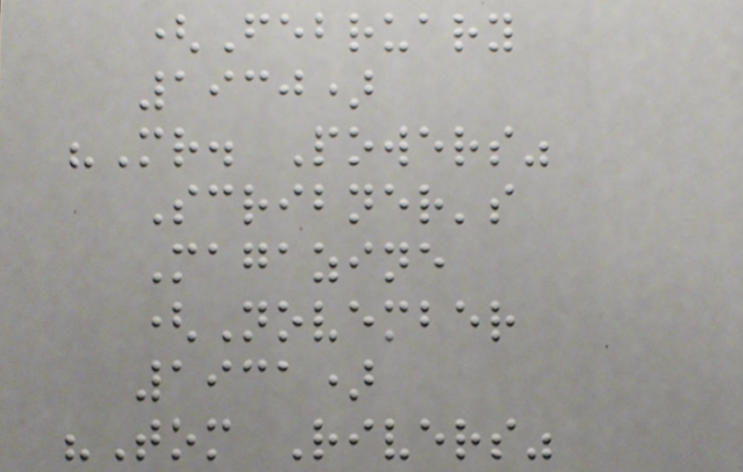(February
1930)
"Mr. Powers"
Scribner's
Magazine
(November
1931)
"Tom Rivers"
